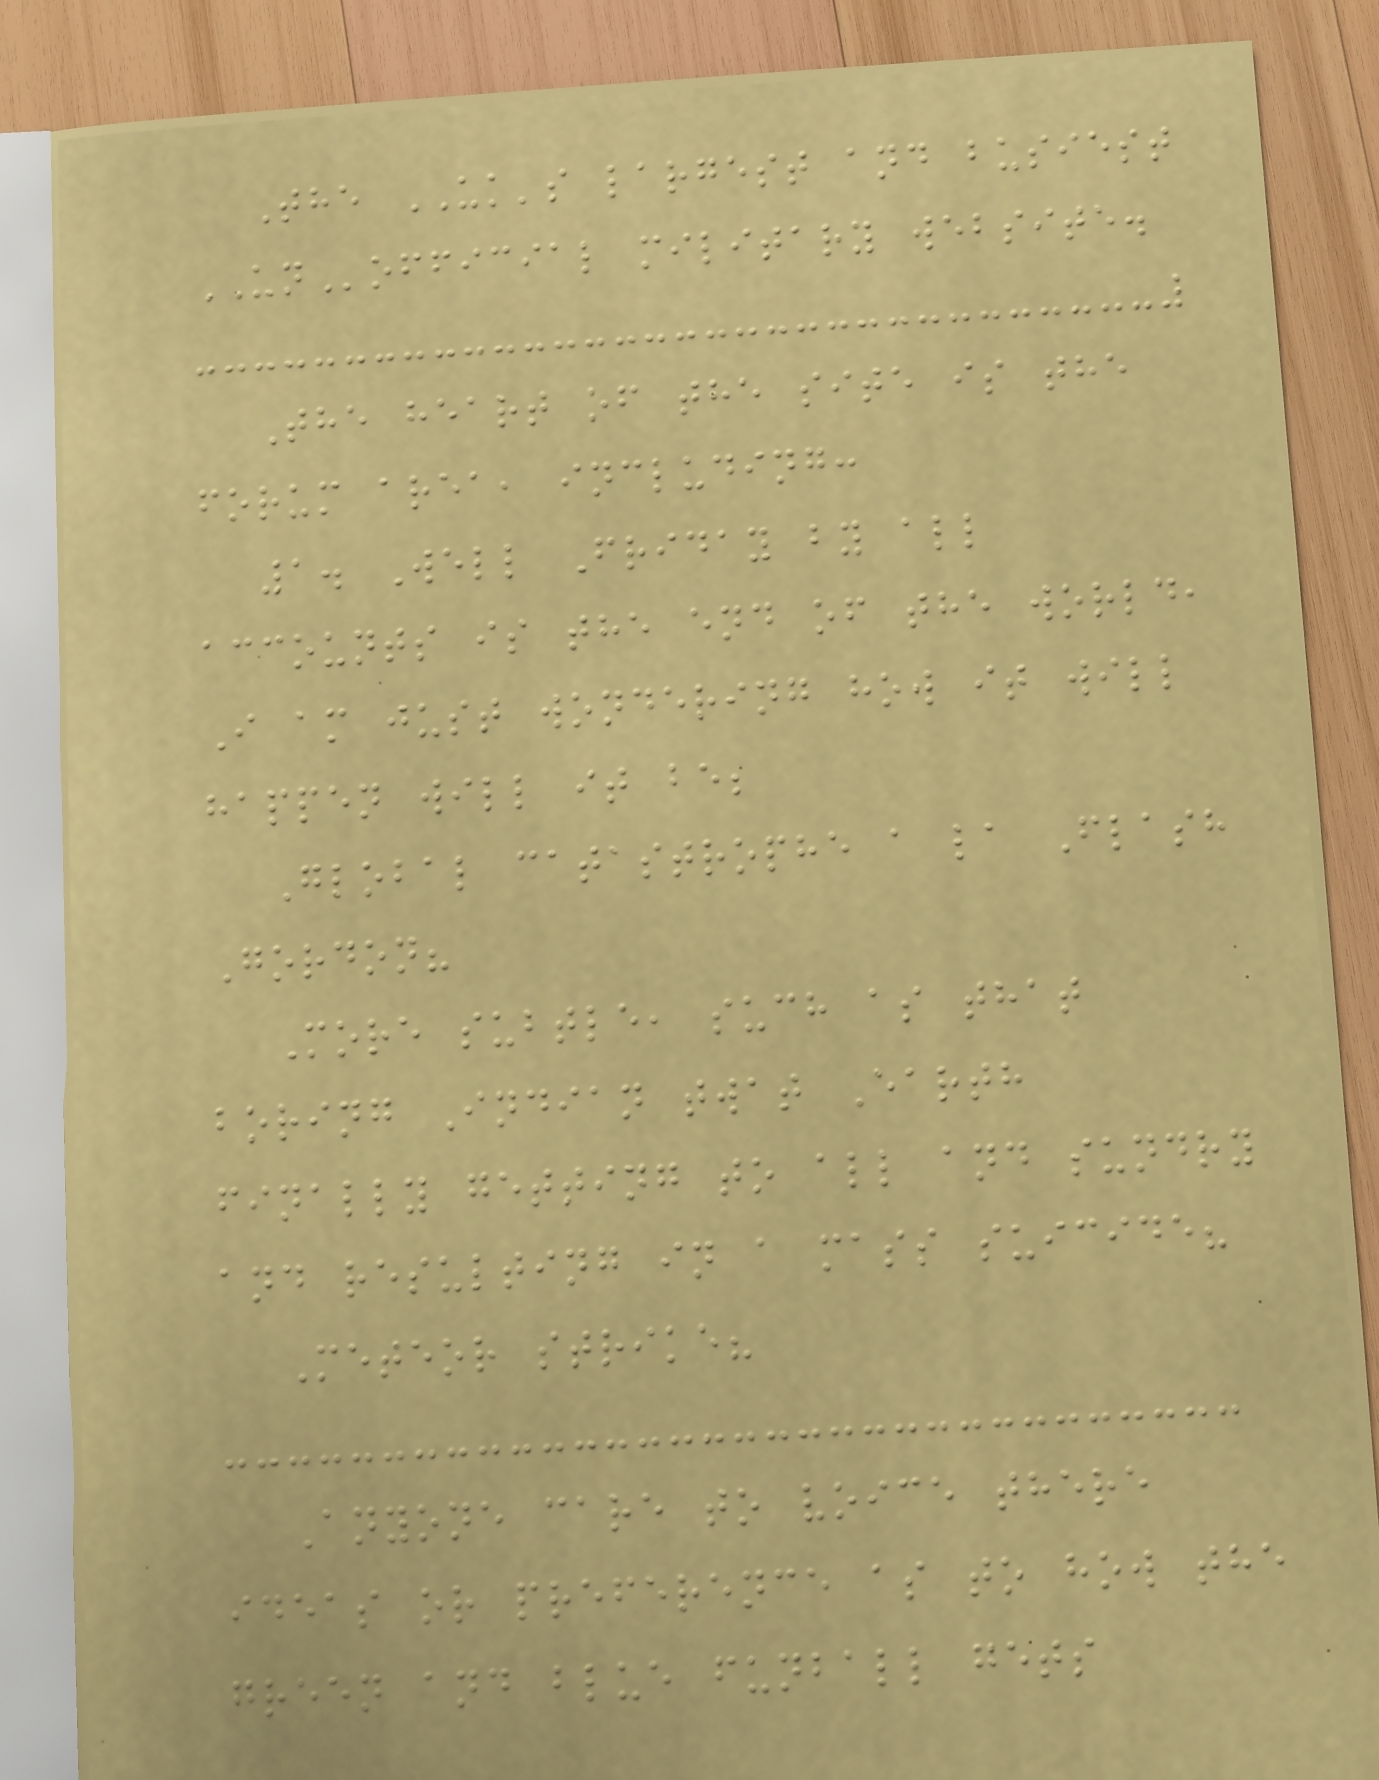The UK's largest and busiest
UNofficial military website.
The heart of the site is the
forum area, including:
1. Well Friday by all
accounts is the end of the world,
I am just wondering how it will
happen will it be;
Global catastrophe a la Flash
Gordon?
More subtle, such as that
boring Indian twat Earth
finally getting to all and sundry
and resulting in a mass suicide?
Meteor strike?
Anyone care to voice there
ideas or preference as to how the
green and blue funball gets
